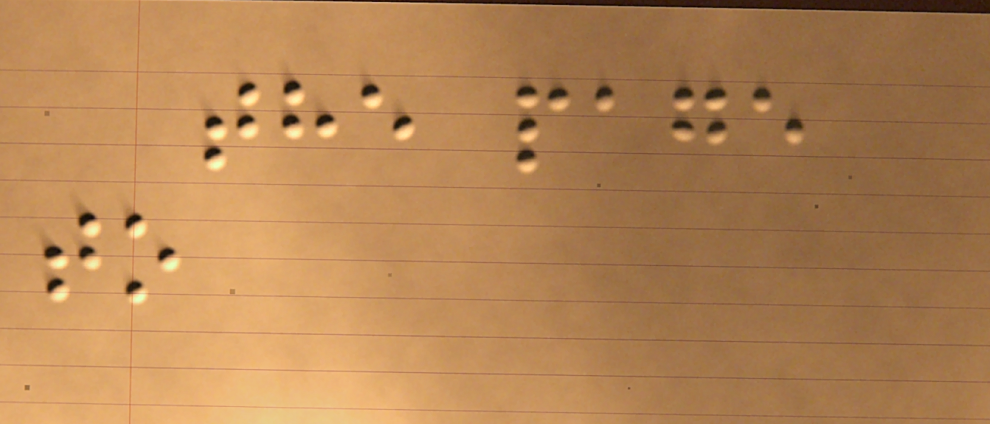the page
to
